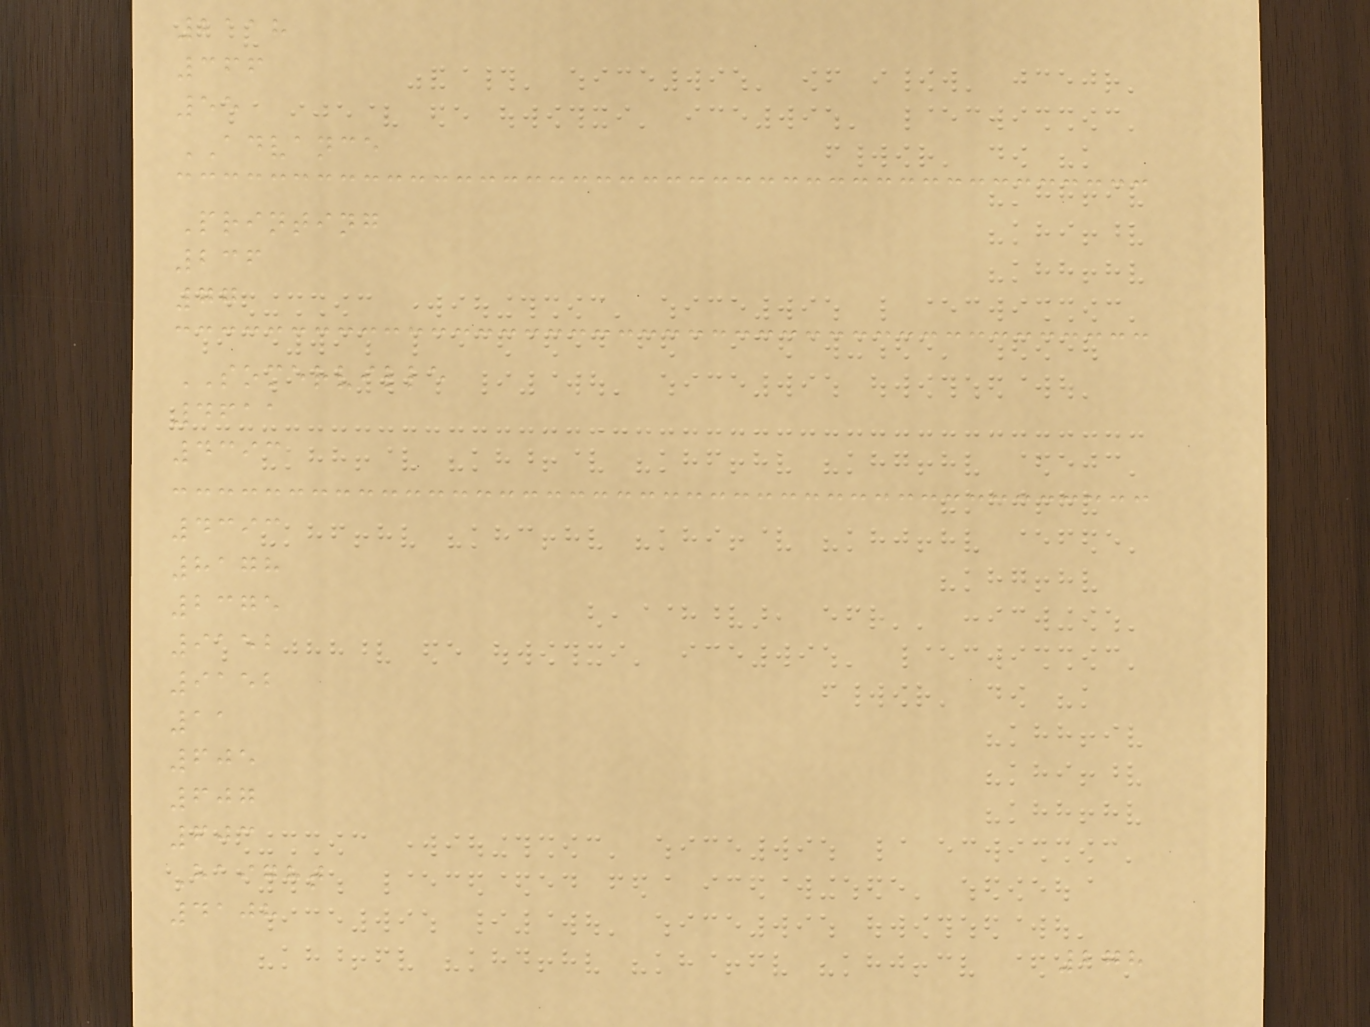2118
366
55
ADVANCE
Printing
236
77
SOMERVILLE
4611
4393
4393
8178
2375
9152
9152
11
605
607
603
Haight
4108
278
